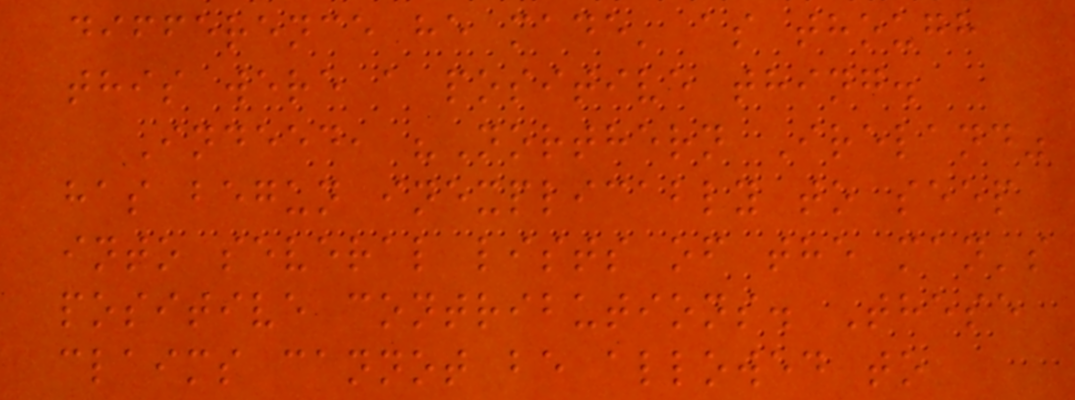difference he made' as though
this were a positive thing.
Indeed, "Northern Ireland"
has begun inexplicably to seep
into several lists of the man's
positive contributions. These
claims cannot be allowed to
